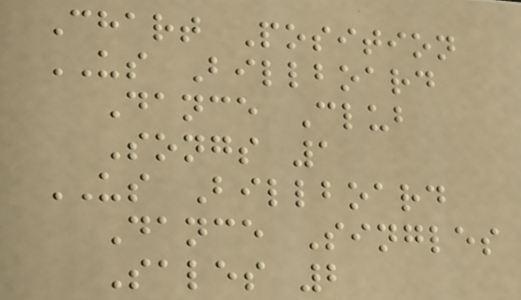Chart Position
US Billboard
Dance Club
Songs 1
US Billboard
Dance Singles
Sales 2
